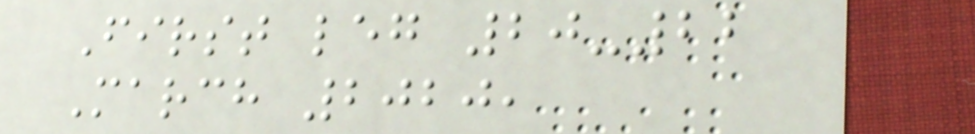First leg 20-22
March 2020,
